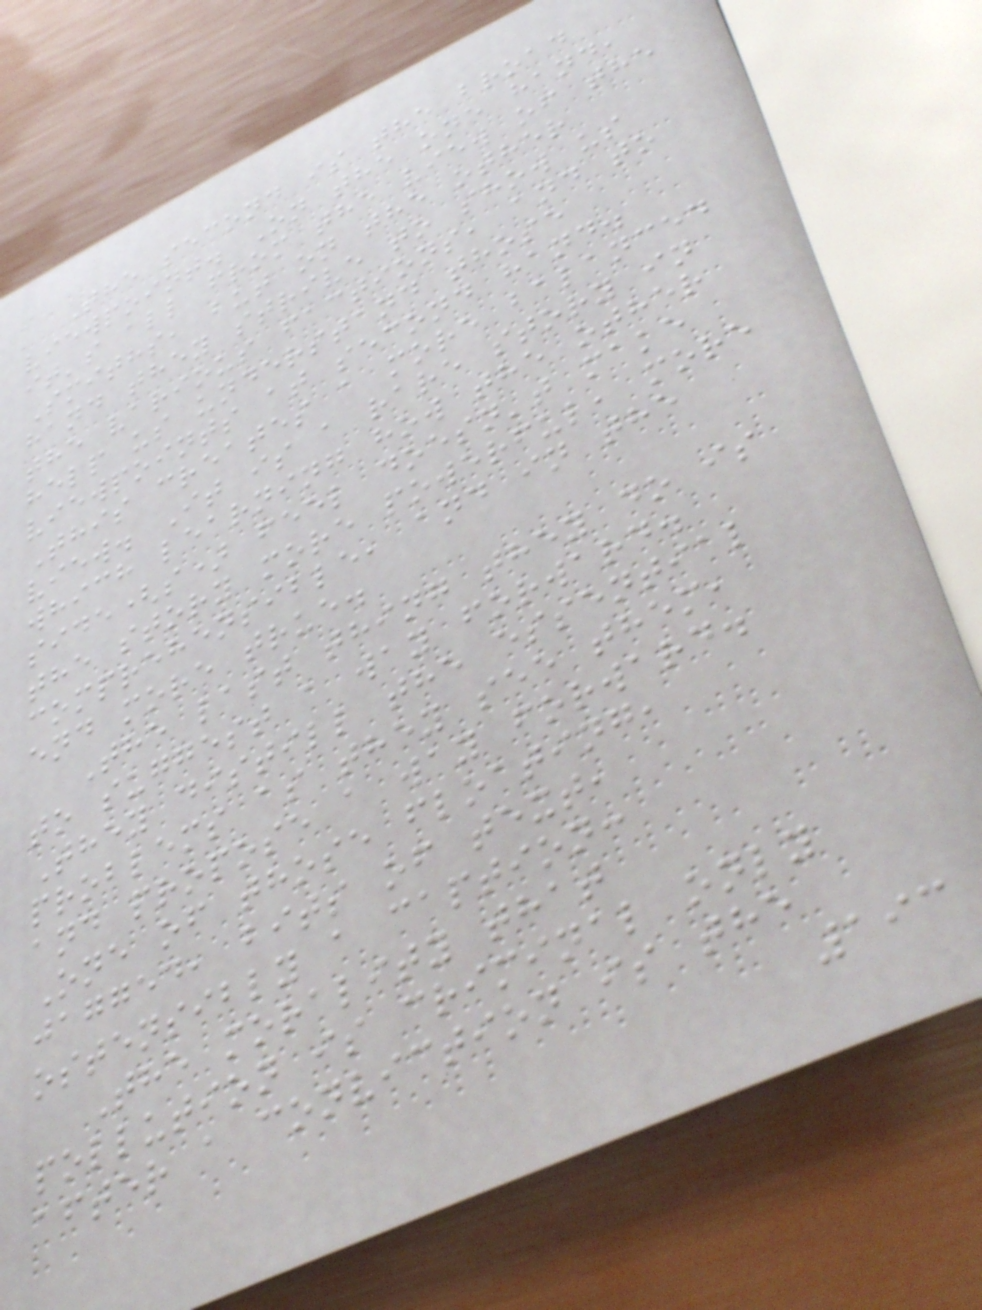The second is the broad
viewpoint. On the one hand,
it's all from the view of the
Smiths, but on the other
hand they strive to show us
the various factions, and to
help us understand those
viewpoints at second hand.
This creates a more balanced
view. It is a rare story in
which learning how the other
side(s) feel doesn't make
the story more powerful, more
comprehensible, and in the
end more true.
The last thing they do is
to suggest a way forward.
They distill the essential
problems as they see them,
and propose a way forward.
One of those floating,
jagged, bits of text,
ostensibly a caption:
The morality that
pollution is criminal only
after a conviction is the
193
